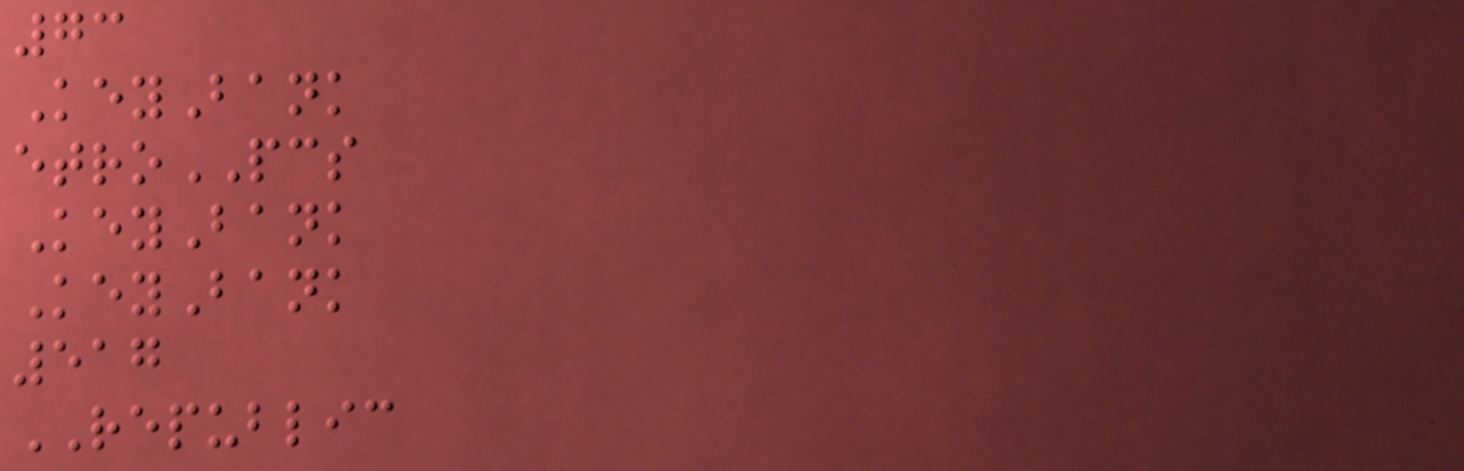73
KeyBank
etroPCS
KeyBank
KeyBank
517
REPUBLIC
